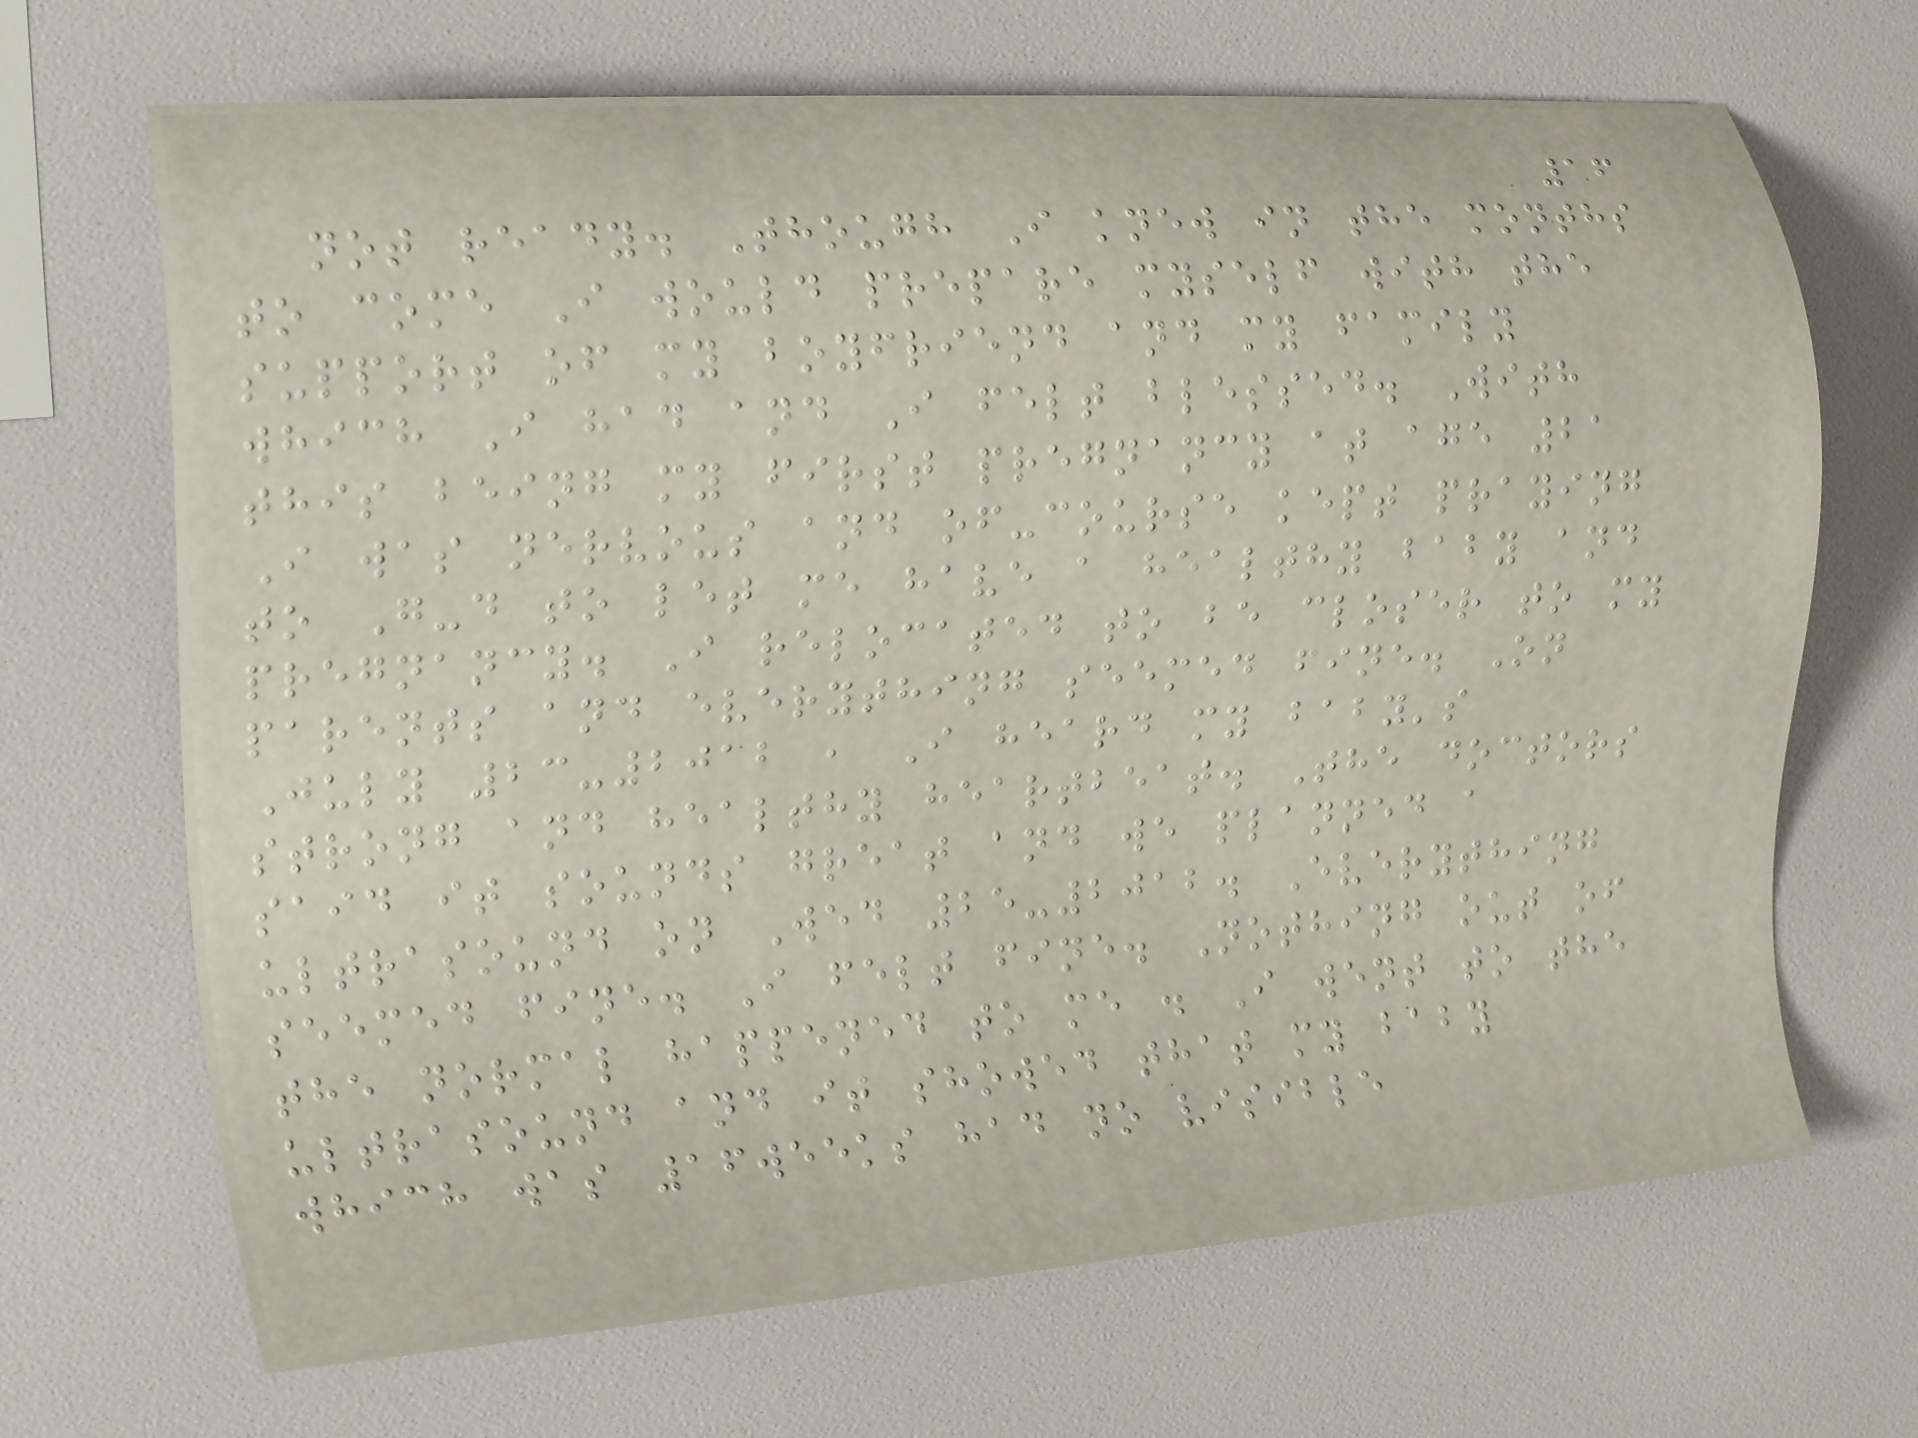16
not ready. Though I knew in the months
to come I would prepare myself with the
support of my boyfriend and my family
which I had and I felt blessed. With
this being my first pregnancy at age 21
I was nervous and of-course kept praying
to G-d to let me have a healthy baby and
pregnancy. I relocated to be closer to my
parents and everything seemed fine. On
July 23-2012 , I heard my baby's
strong and healthy heartbeat. The doctors
said it sounds great and we planned a
ultrasound on Wed 25-2012. Everything
seemed fine. I felt fine. Nothing out of
the normal happened to me . I went to the
ultrasound and it showed that my baby
which was 16weeks had no visible
